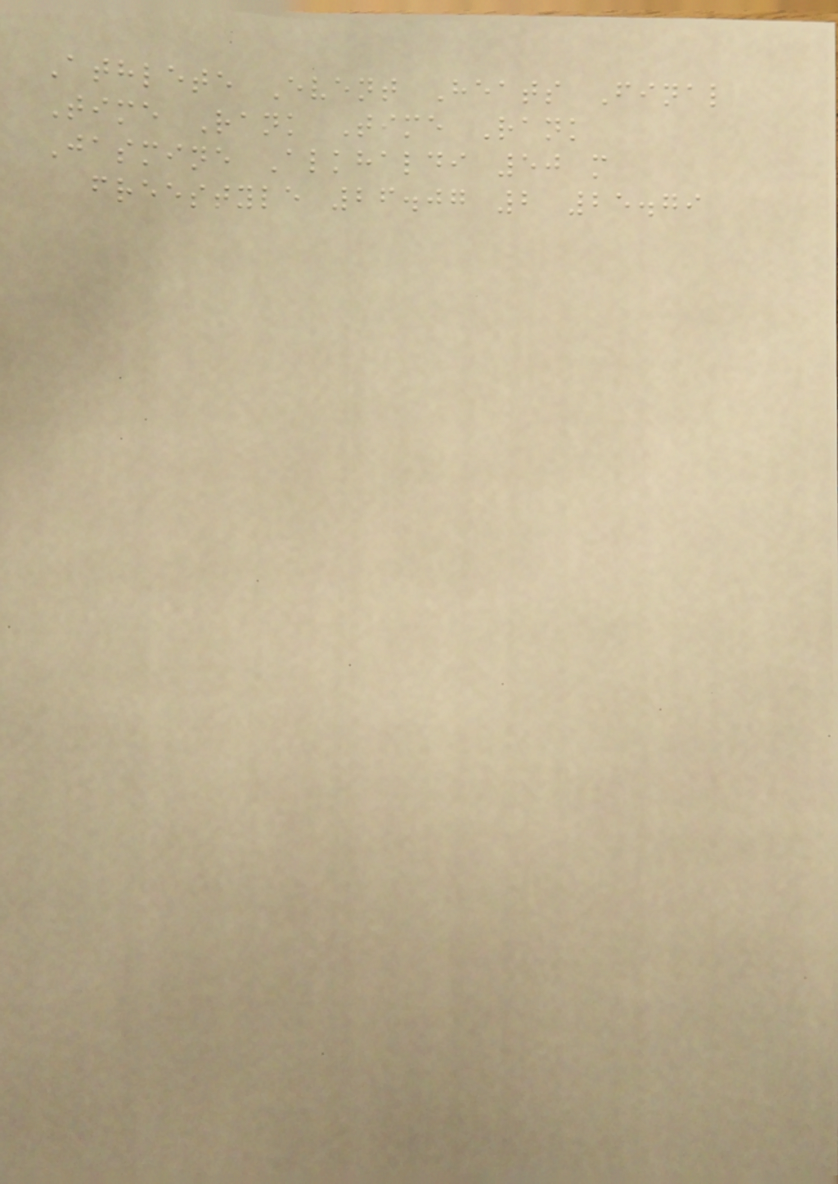Athlete Event Heats Final
Time Rank Time Rank
Jasmine Alkhaldi 50 m
freestyle 26.07 2 25.79
